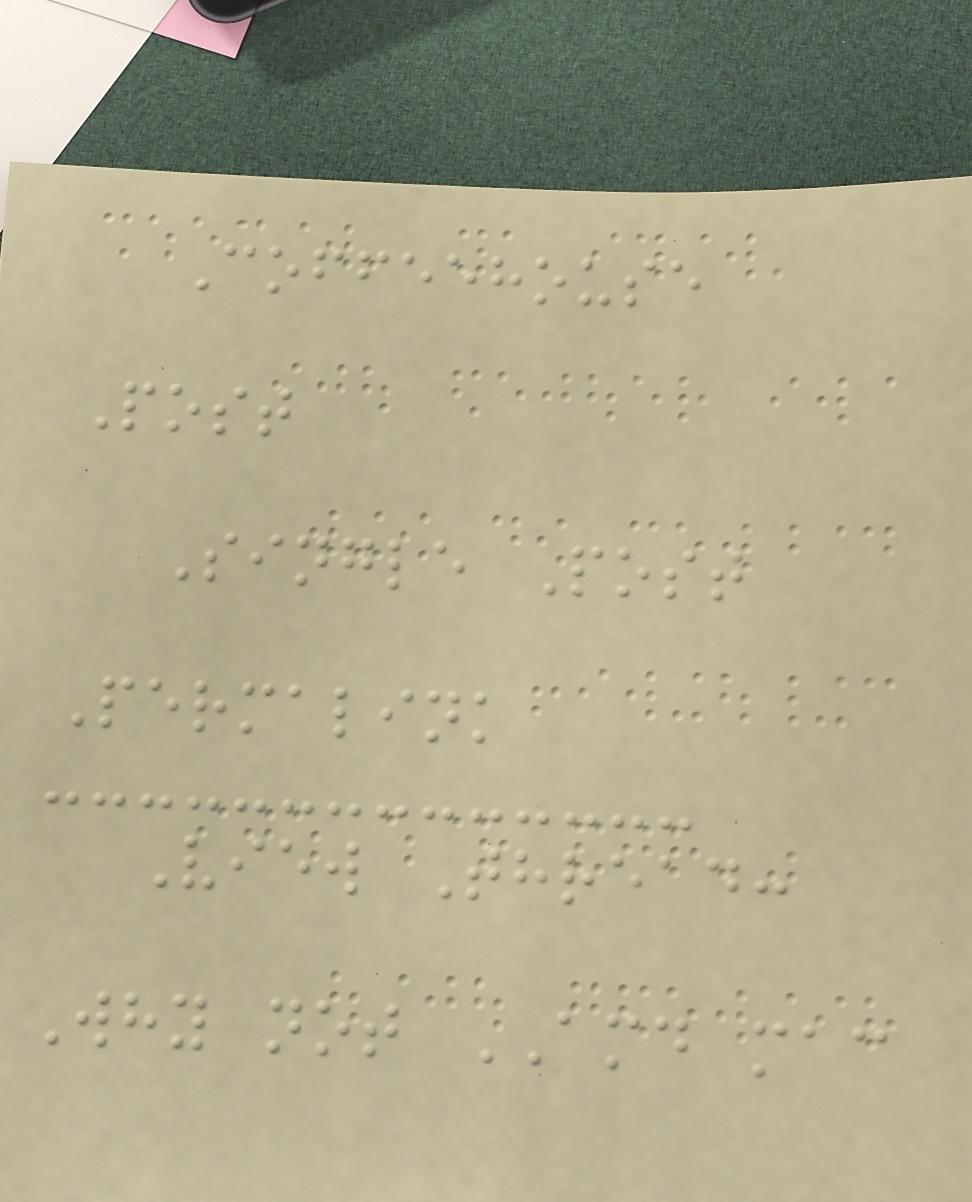Coffeehouse
Post
Single Post
Permalink
View Thread:
Why not AMD mac
